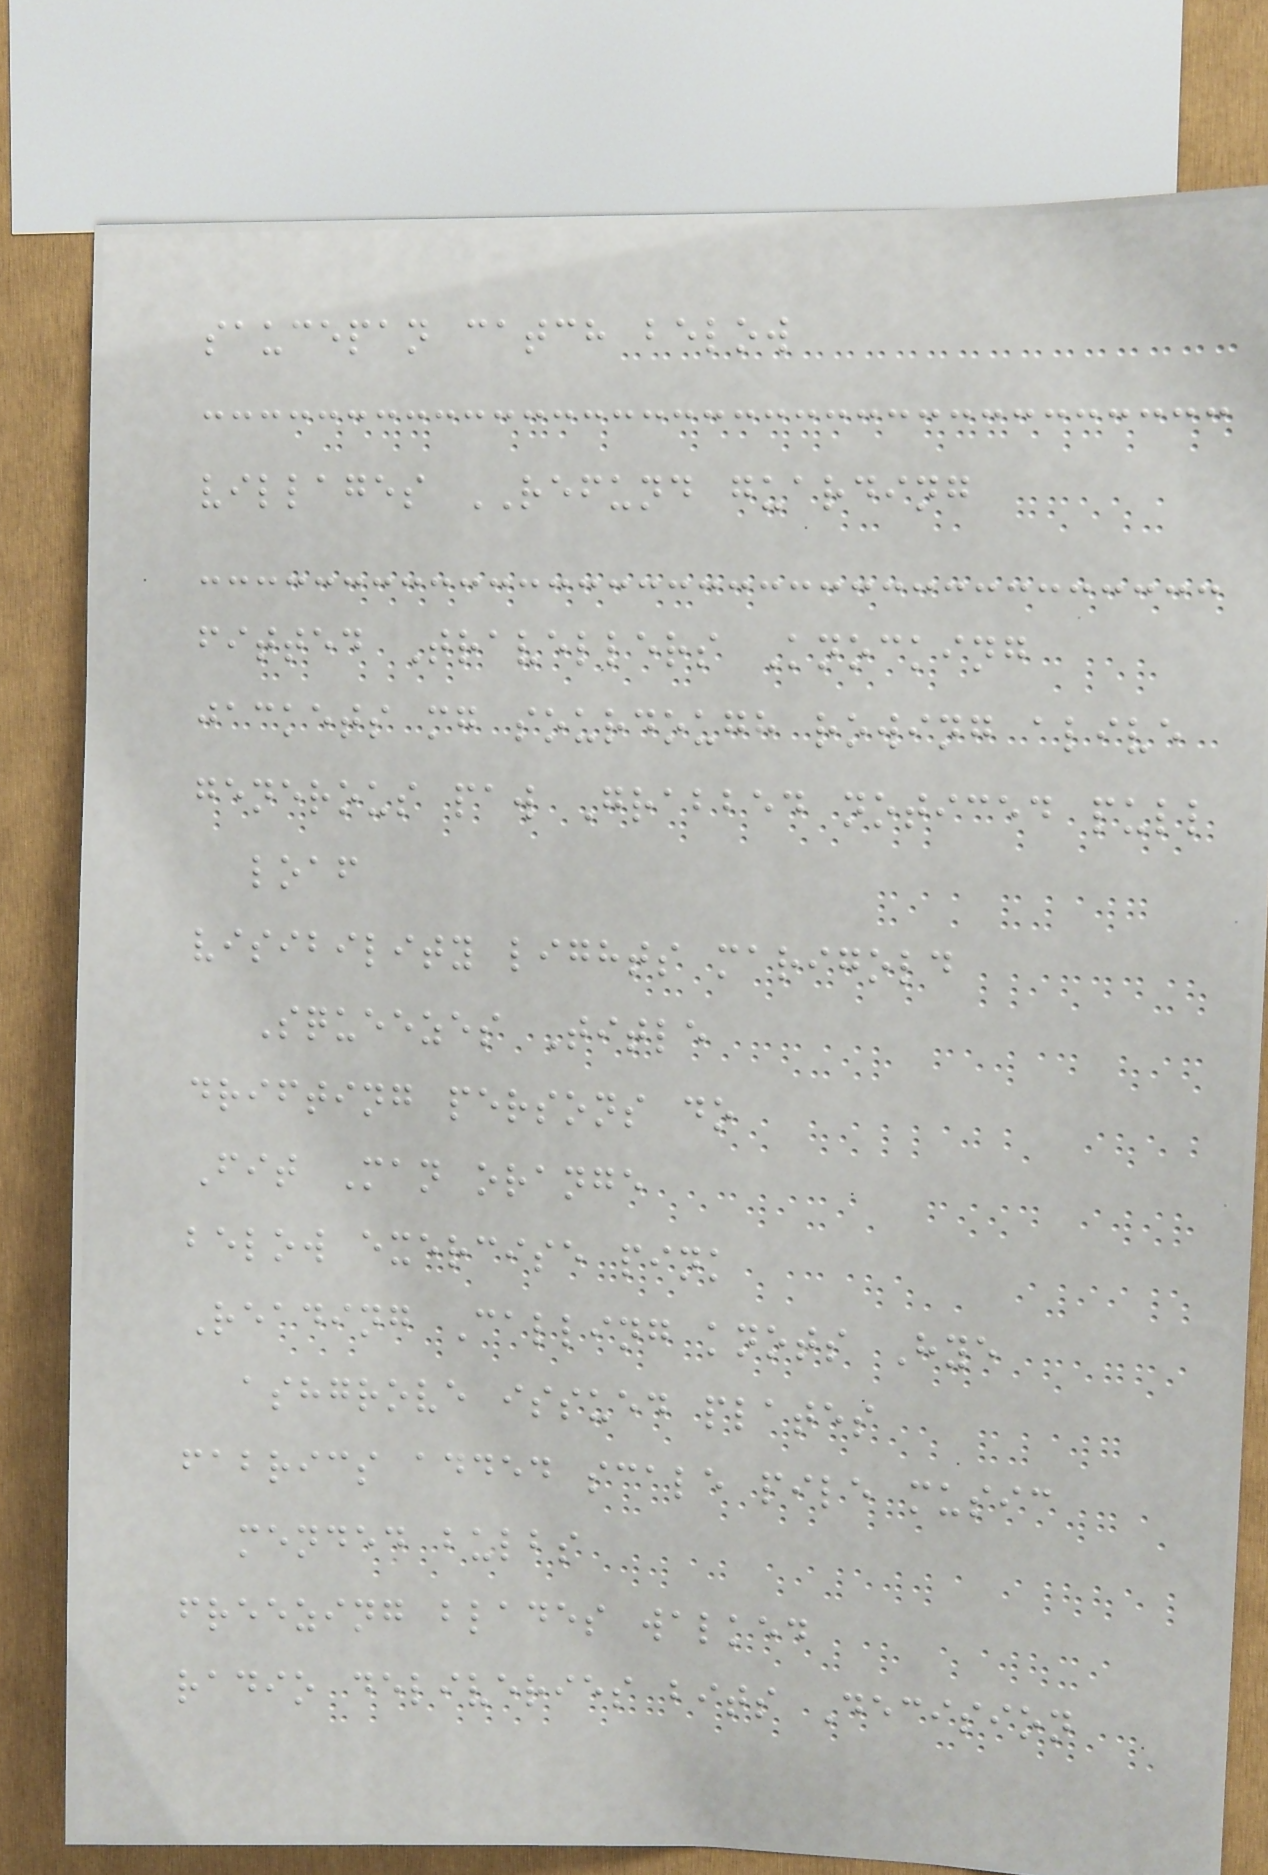saucepan catch below
villages REFUND guarding
fitted Travellers Knocking
jackets mg sourdough rowing alive
generous paw Grabbed noticed pull
loaf
visibility lights marigold
Squeezes Title
drifting persons do
Fit Man orange
below exercise pink
Reading Calling knots Hye
ashgrove issued plates
fabrics added scale pile music
mended bulbs
freezing blades walked
radio deliveries bits Decision
